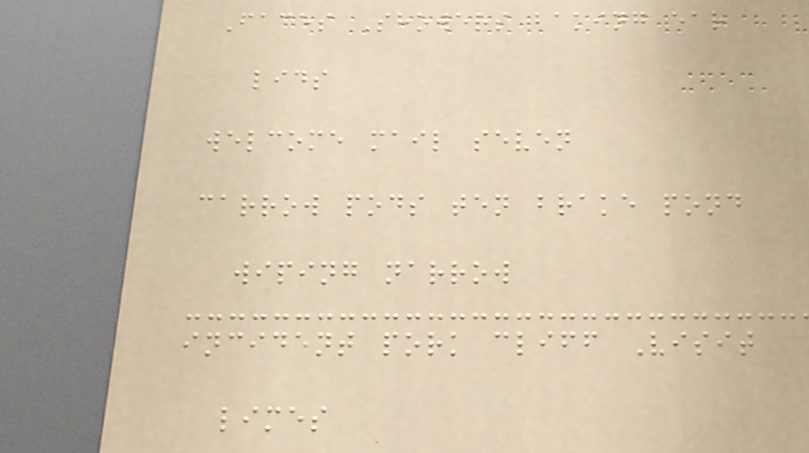Faces Showers baking ear
lids
welcome mail seven
carrow pods ten brake pond
wiping narrow
incident pork cliff Visit
limes
